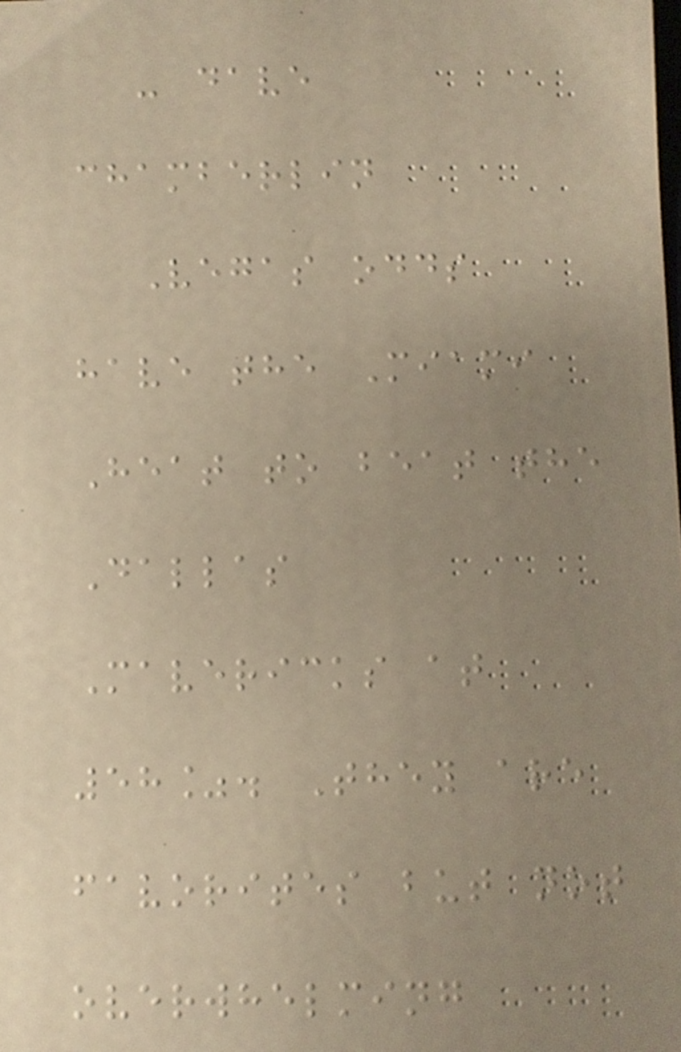- dave
chamberlin
Vegas odds
have the Miami
Heat to beat the
Dallas
Mavericks at
58%. They are
favorites but not
overwhelming
